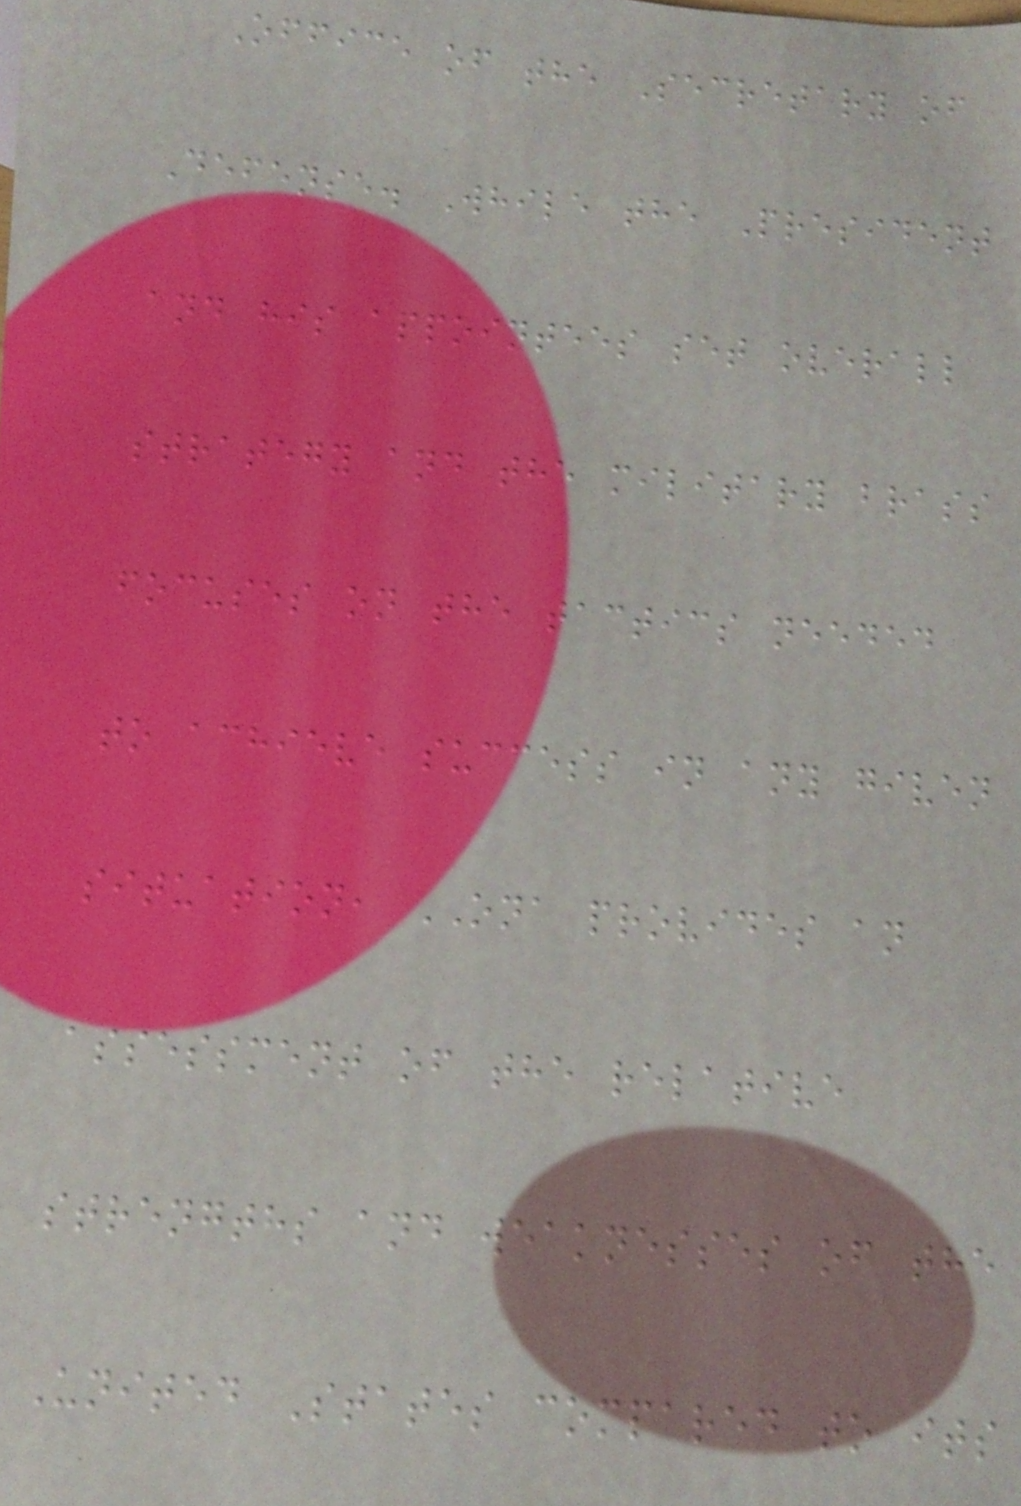Office of the Secretary of
Defense. While the President
and his appointees set overall
strategy and the military brass
focuses on the tactics needed
to achieve success in any given
situation, ONA provides an
assessment of the relative
strengths and weaknesses of the
United States compared to its
